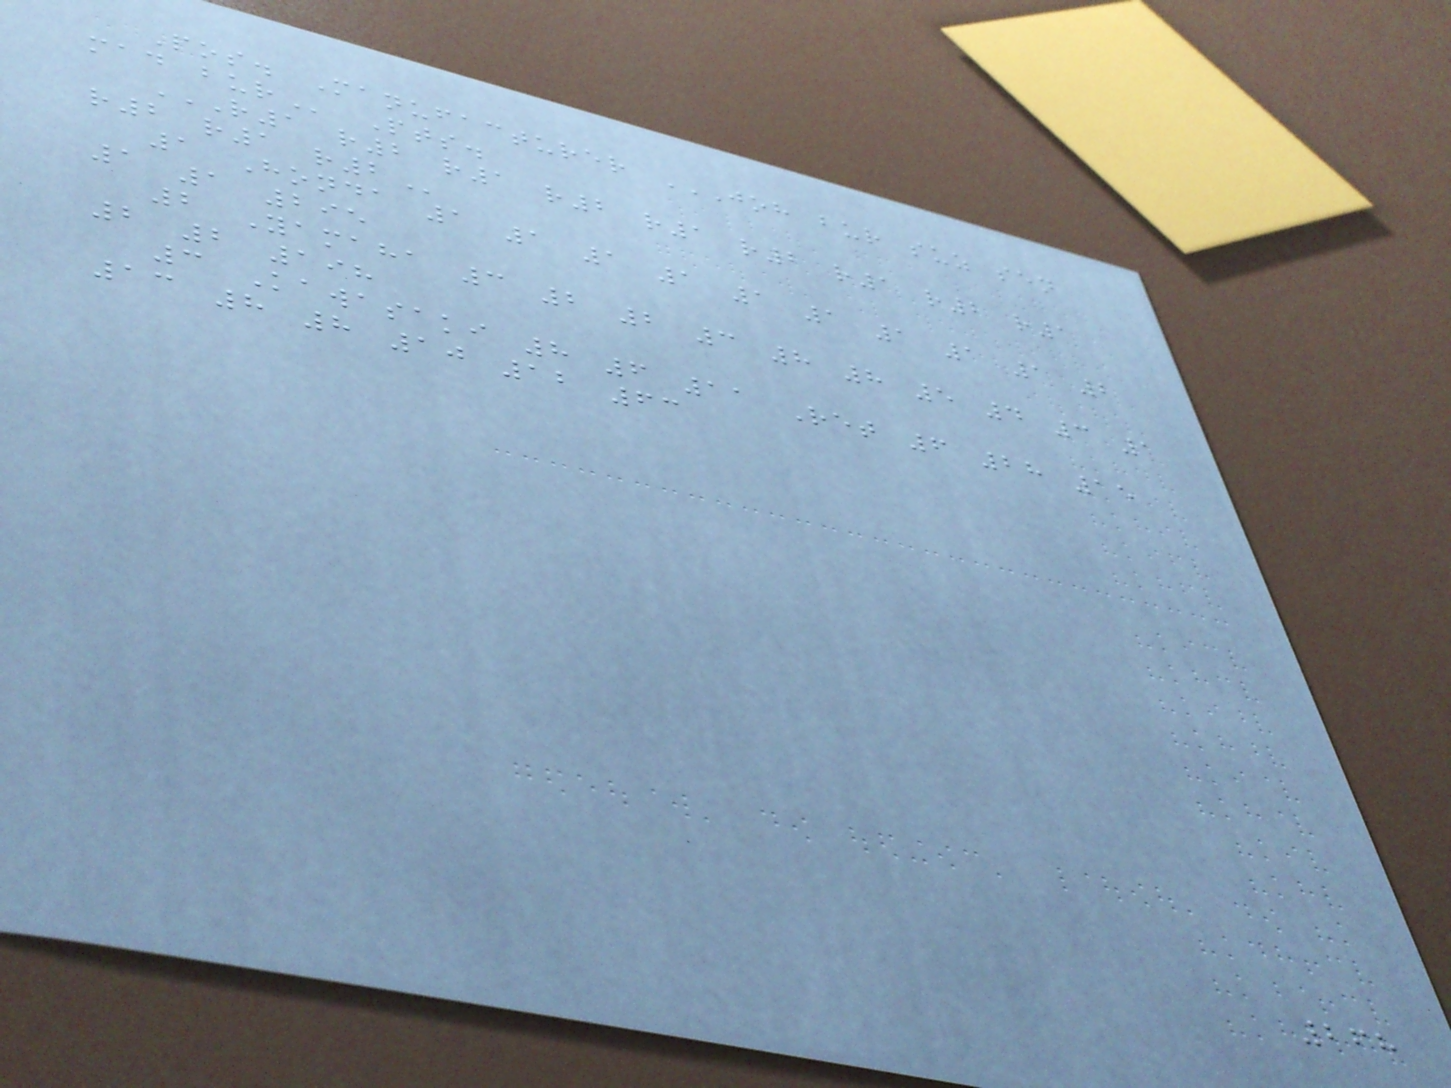Pos. Manufacturer JOH BUR SUZ SEN
MAD BUR Pts.
R1 R2 R1 R2 R1 R2 R1 R2 R1
R2 R1 R2
1 Honda 1 1 1 1 1 1 1 1 1 2
1 1 295
2 Yamaha 3 2 2 3 8 8 5 4 3 1
2 2 198
3 Kawasaki 8 6 11 Ret 6 28 15
13 8 8 10 12 63
268
